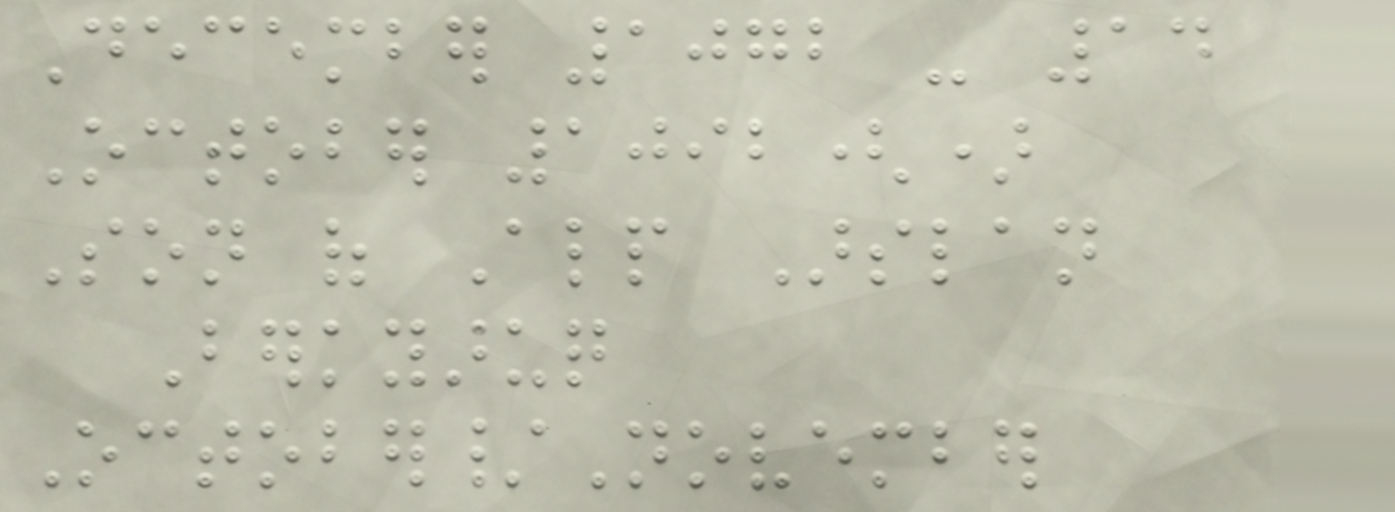December 1072 - 14
October 1092()
Son of Alp Arslan
Berkyaruq
October/November
